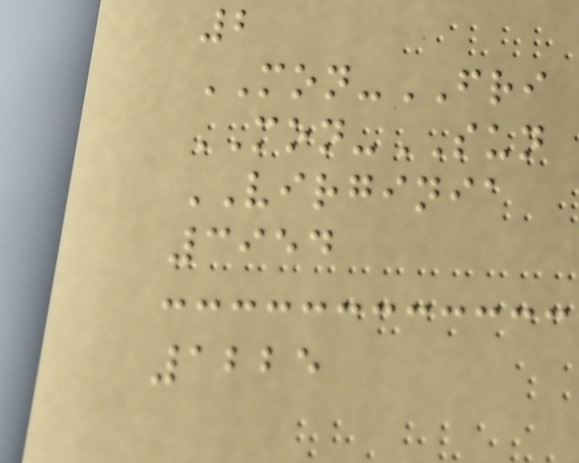2
MON-FRI
MON-SUN
VIRGINIA
3954
1225
